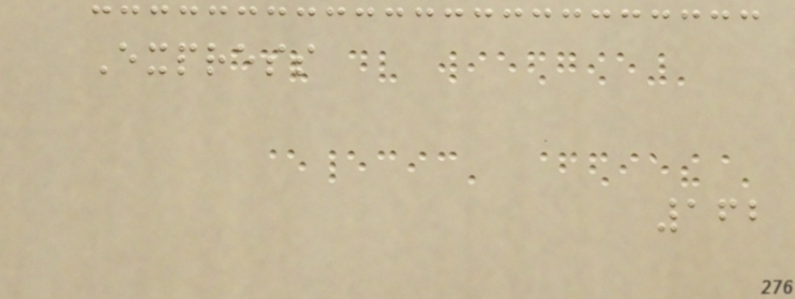Express
162
